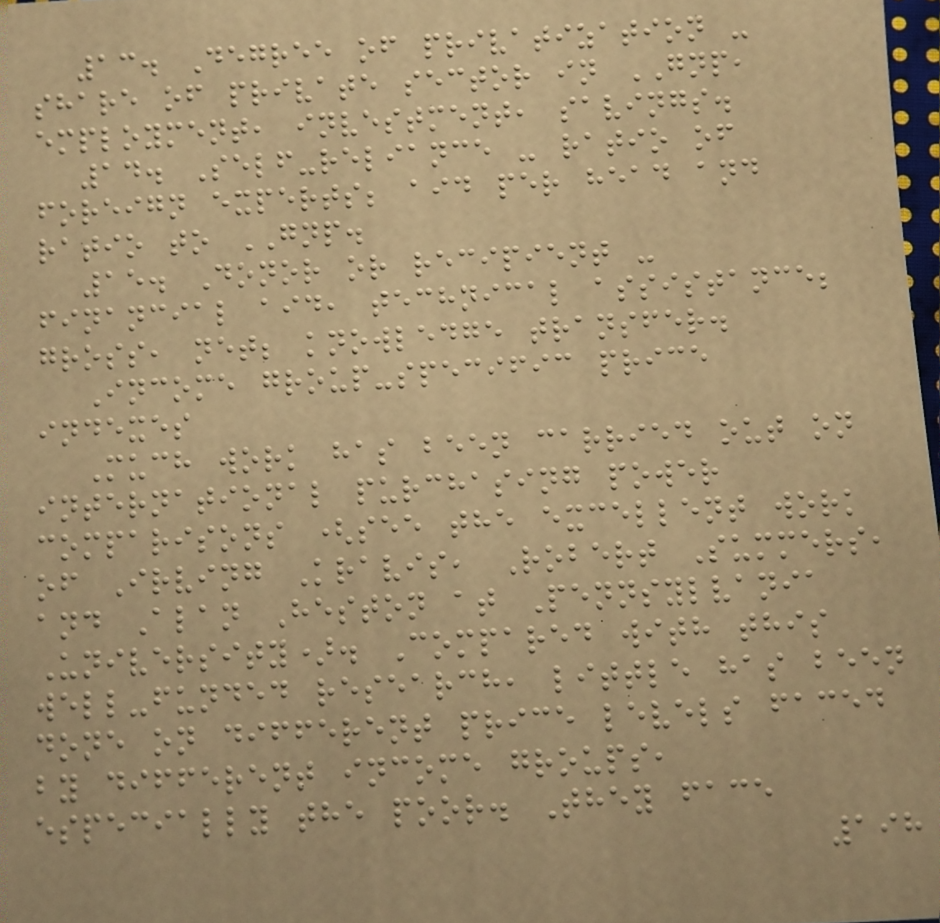13. Degree of privatization -
share of private sector in GNP,
employment, investment, savings.
14. Self-reliance - ratio of
foreign experts; aid per head and
ratio to GNP.
15. Donor or recipient -
financial aid, technical assistance;
gross, net; knowledge transfer.
Income group-specific price
indexes
Much work has been carried out on
international purchasing power
comparisons (see the excellent work
of Irving Kravis, Robert Summers,
and Alan Heston at Pennsylvania
University). Compared with this
well-funded research, little has been
done on different price levels faced
by different income groups,
especially the poor. They face
198
